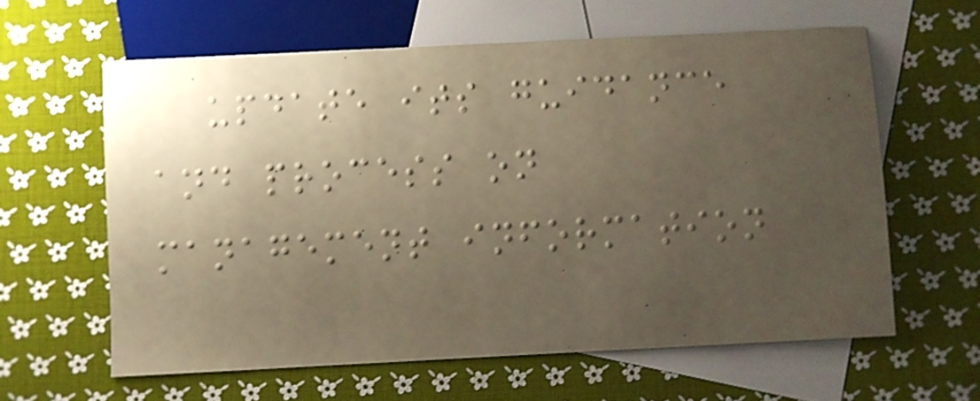update its guidance
and process on
management information
